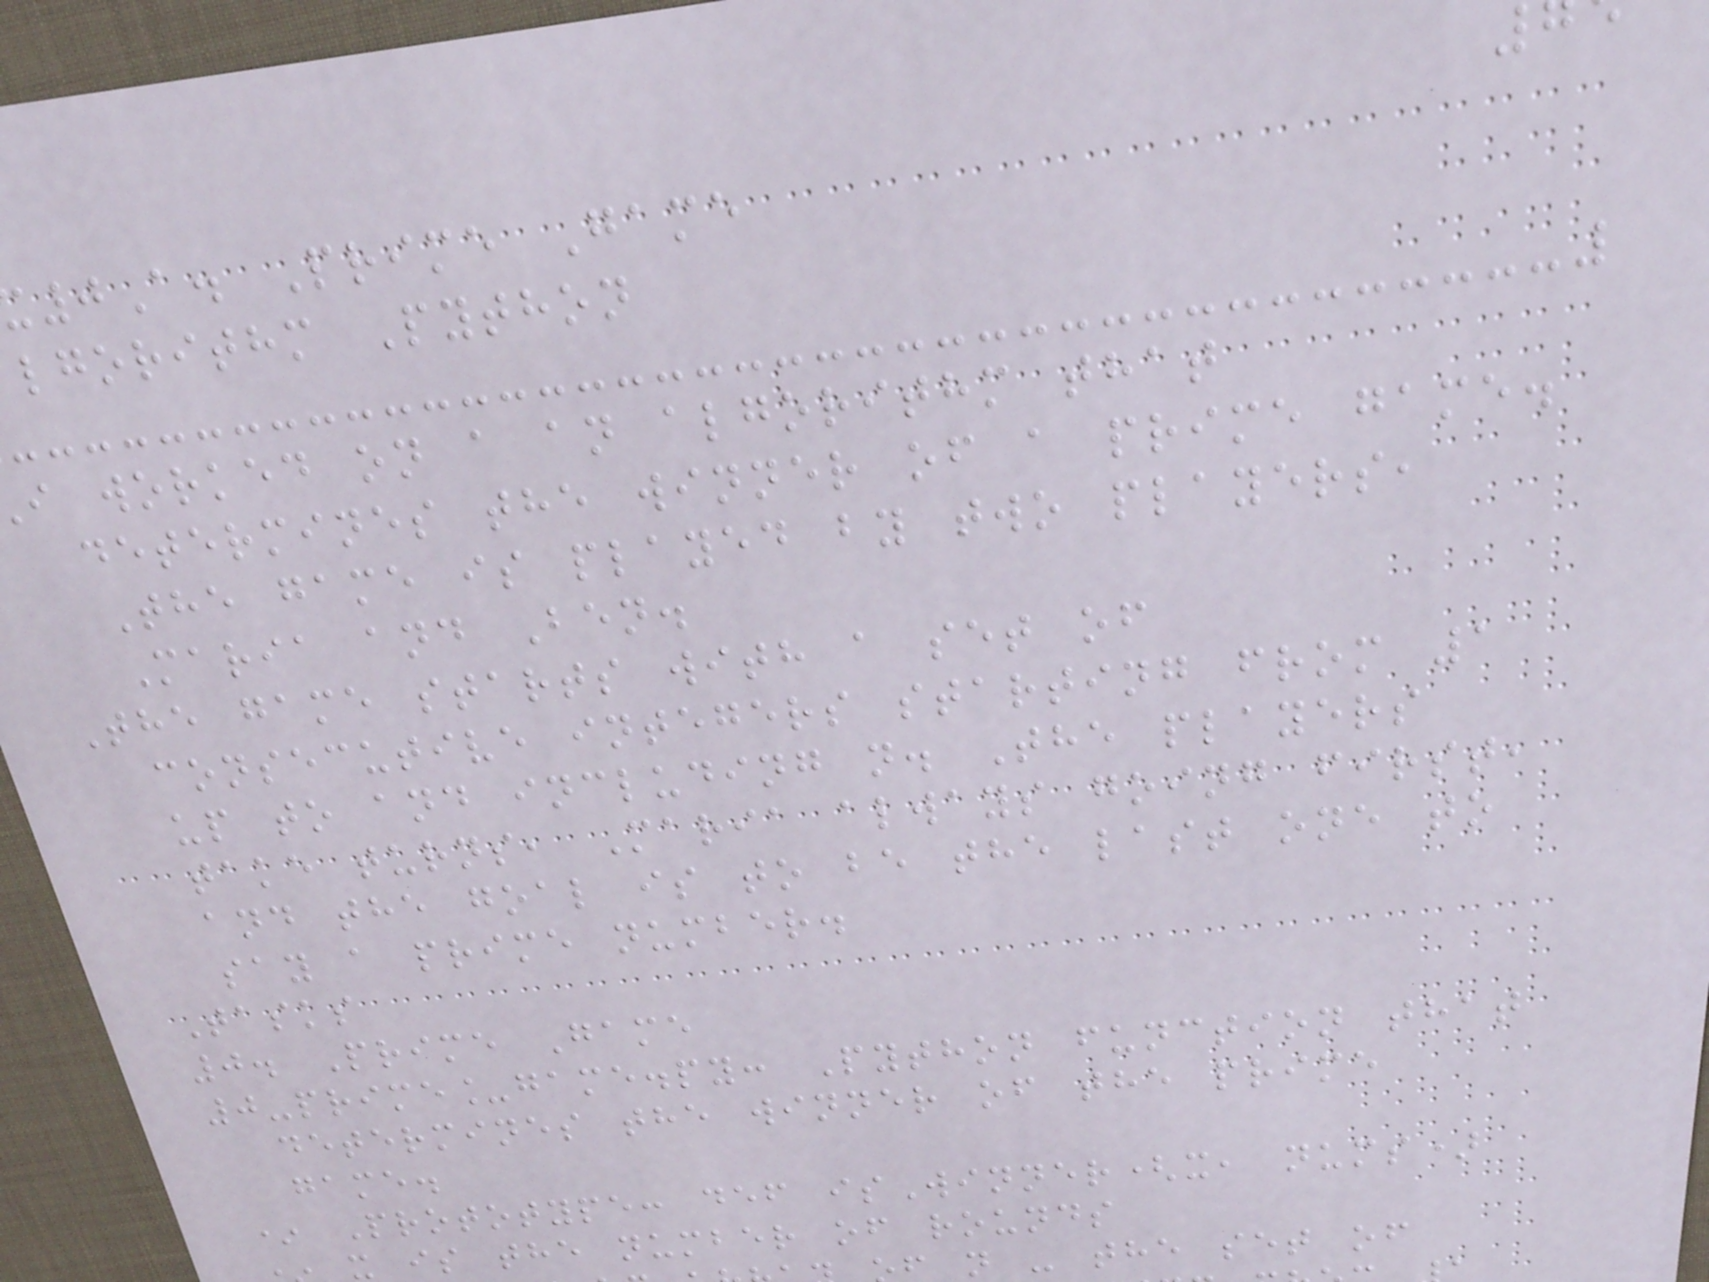0A. Prime Game
lgorithm Python
i worked on a an algorithm that
determines the winner of a prime game.
The game is played by two players,
Maria and Ben.
The game starts with a set of
consecutive integers starting from 1
up to and including n. The players
take turns, Maria always going first,
and the goal is to be the last one to
say a prime number.
Tasks
0. Prime Game
0-prime_game.py: Python function that
determines the winner of the prime
game.
* Prototype: def isWinner(x, nums)
x is the number of rounds
n - the set of
